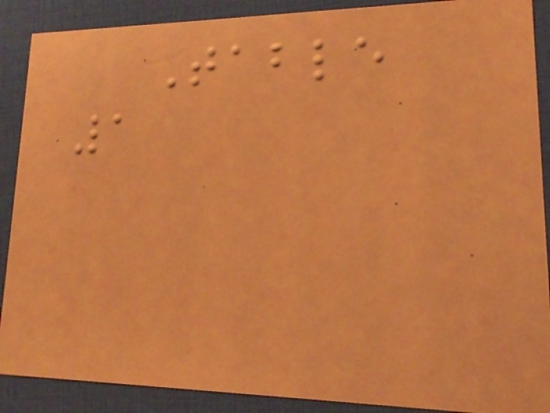Table
1
